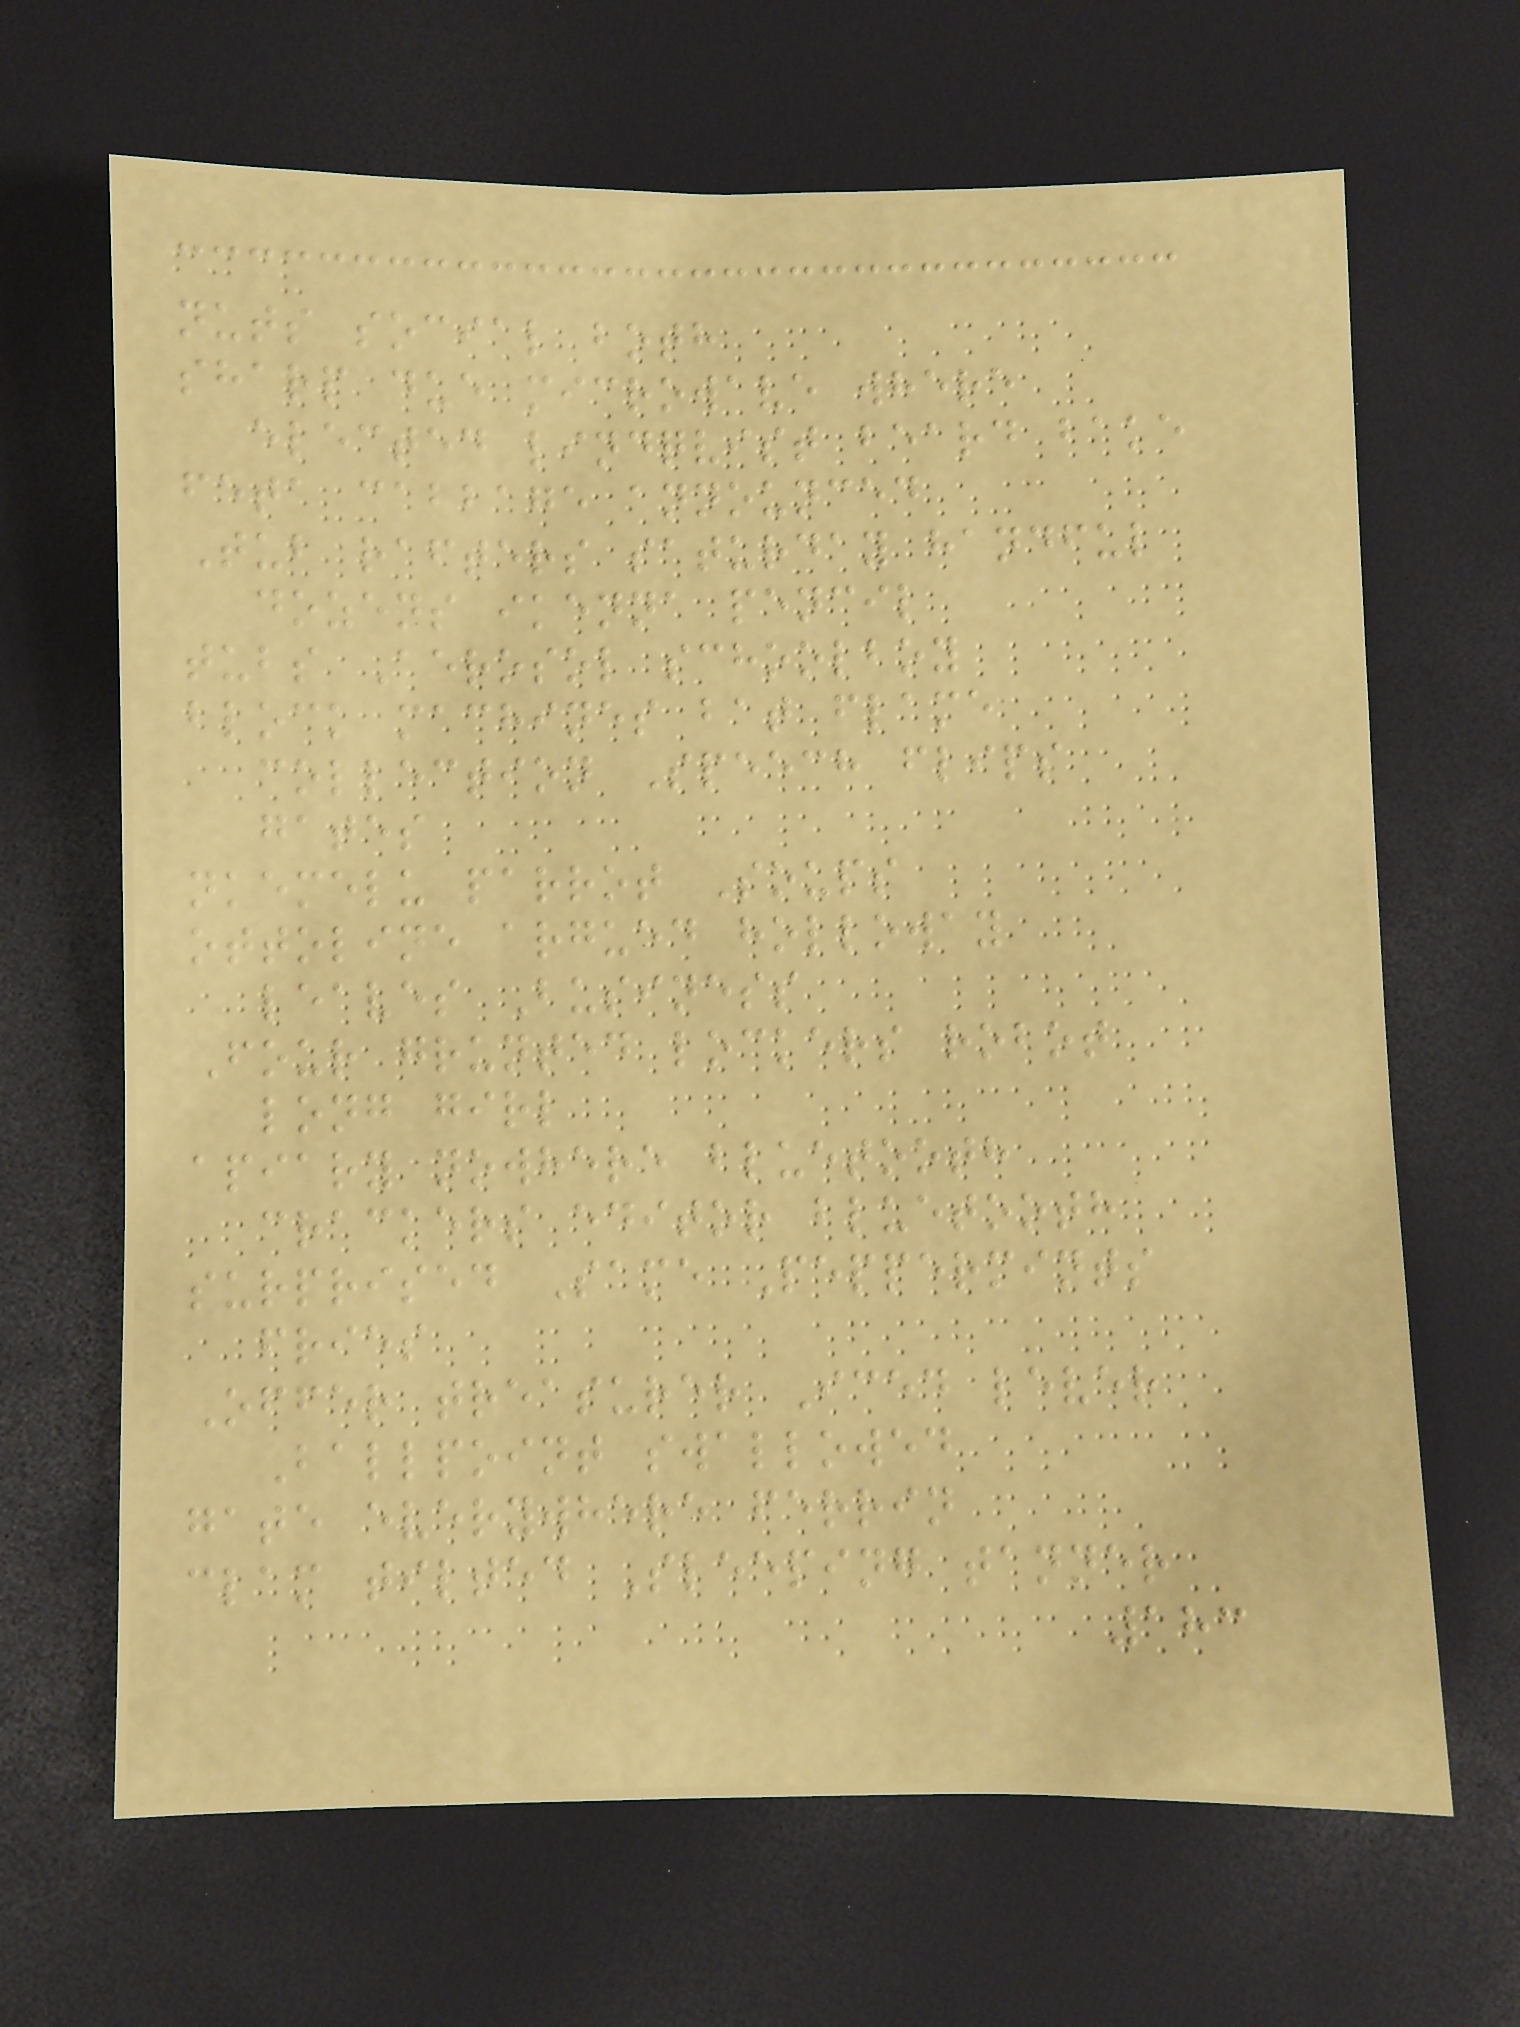nuts social both
sharp due microwave where
elected lindqvist beard bake
feta cabbage announced
Tub rafters saturday handful
dozens ikenna pencil
tubs Aerosol schoolboy
block machines bat flame
collection Speech flips
gates
nkemelu parrot Soups
ottoline argued holloway
leaves Business
Four grunted lockers robot
long girl
apiary nowhere bluetooth
crackers editor bluetooth
surprised Same Peppermints
fries
Offer treasurer Iced lever
Ballpoint swallowed
gate everywhere ferrin
clam tilted Sleeping tanner
183
